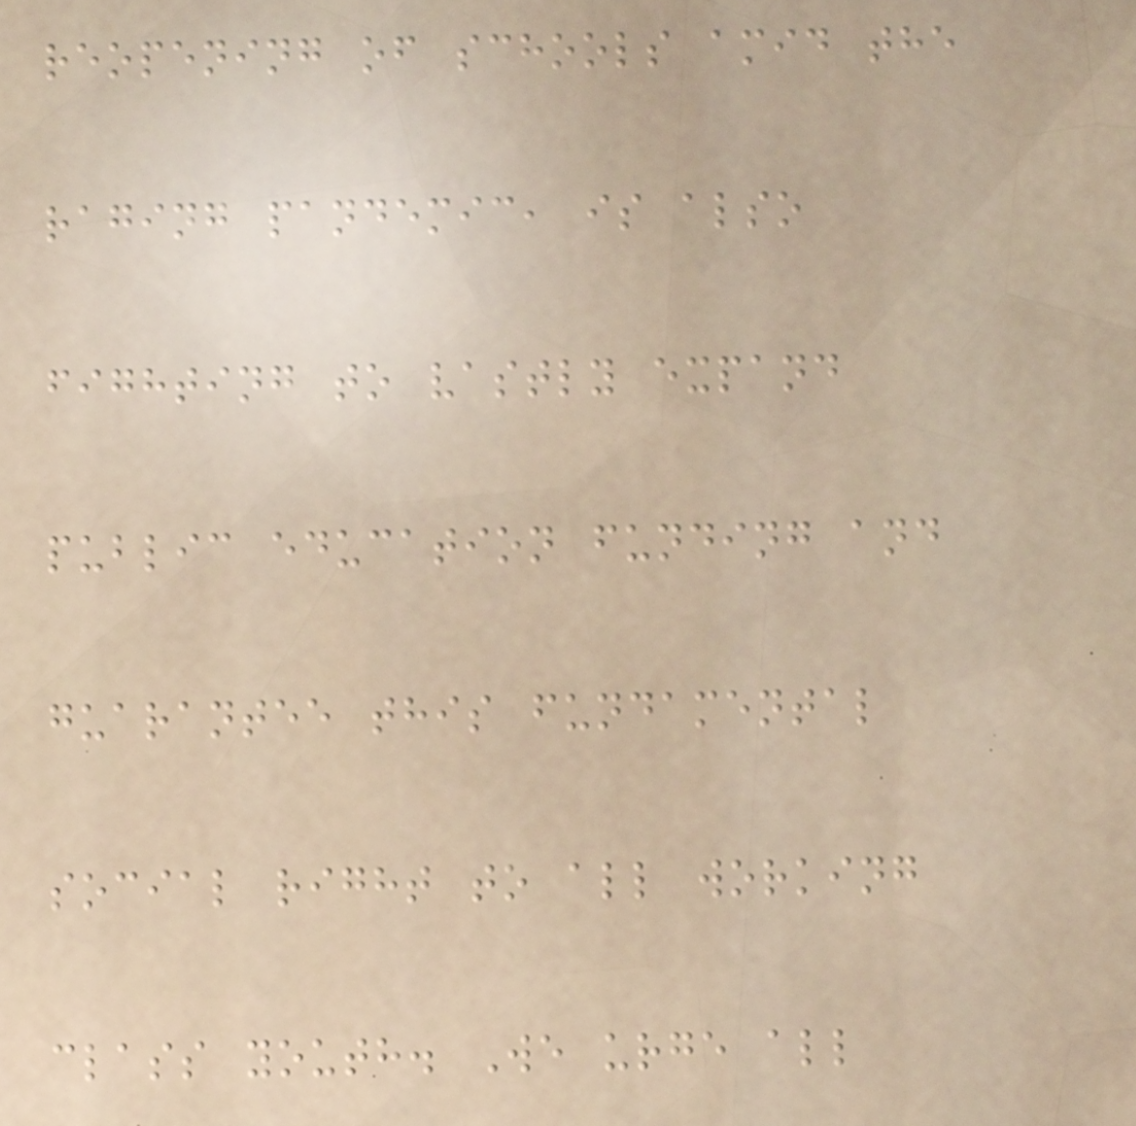reopening of schools amid the
raging pandemic, is also
fighting to vastly expand
public education funding and
guarantee this fundamental
social right to all working
class youth. We urge all
